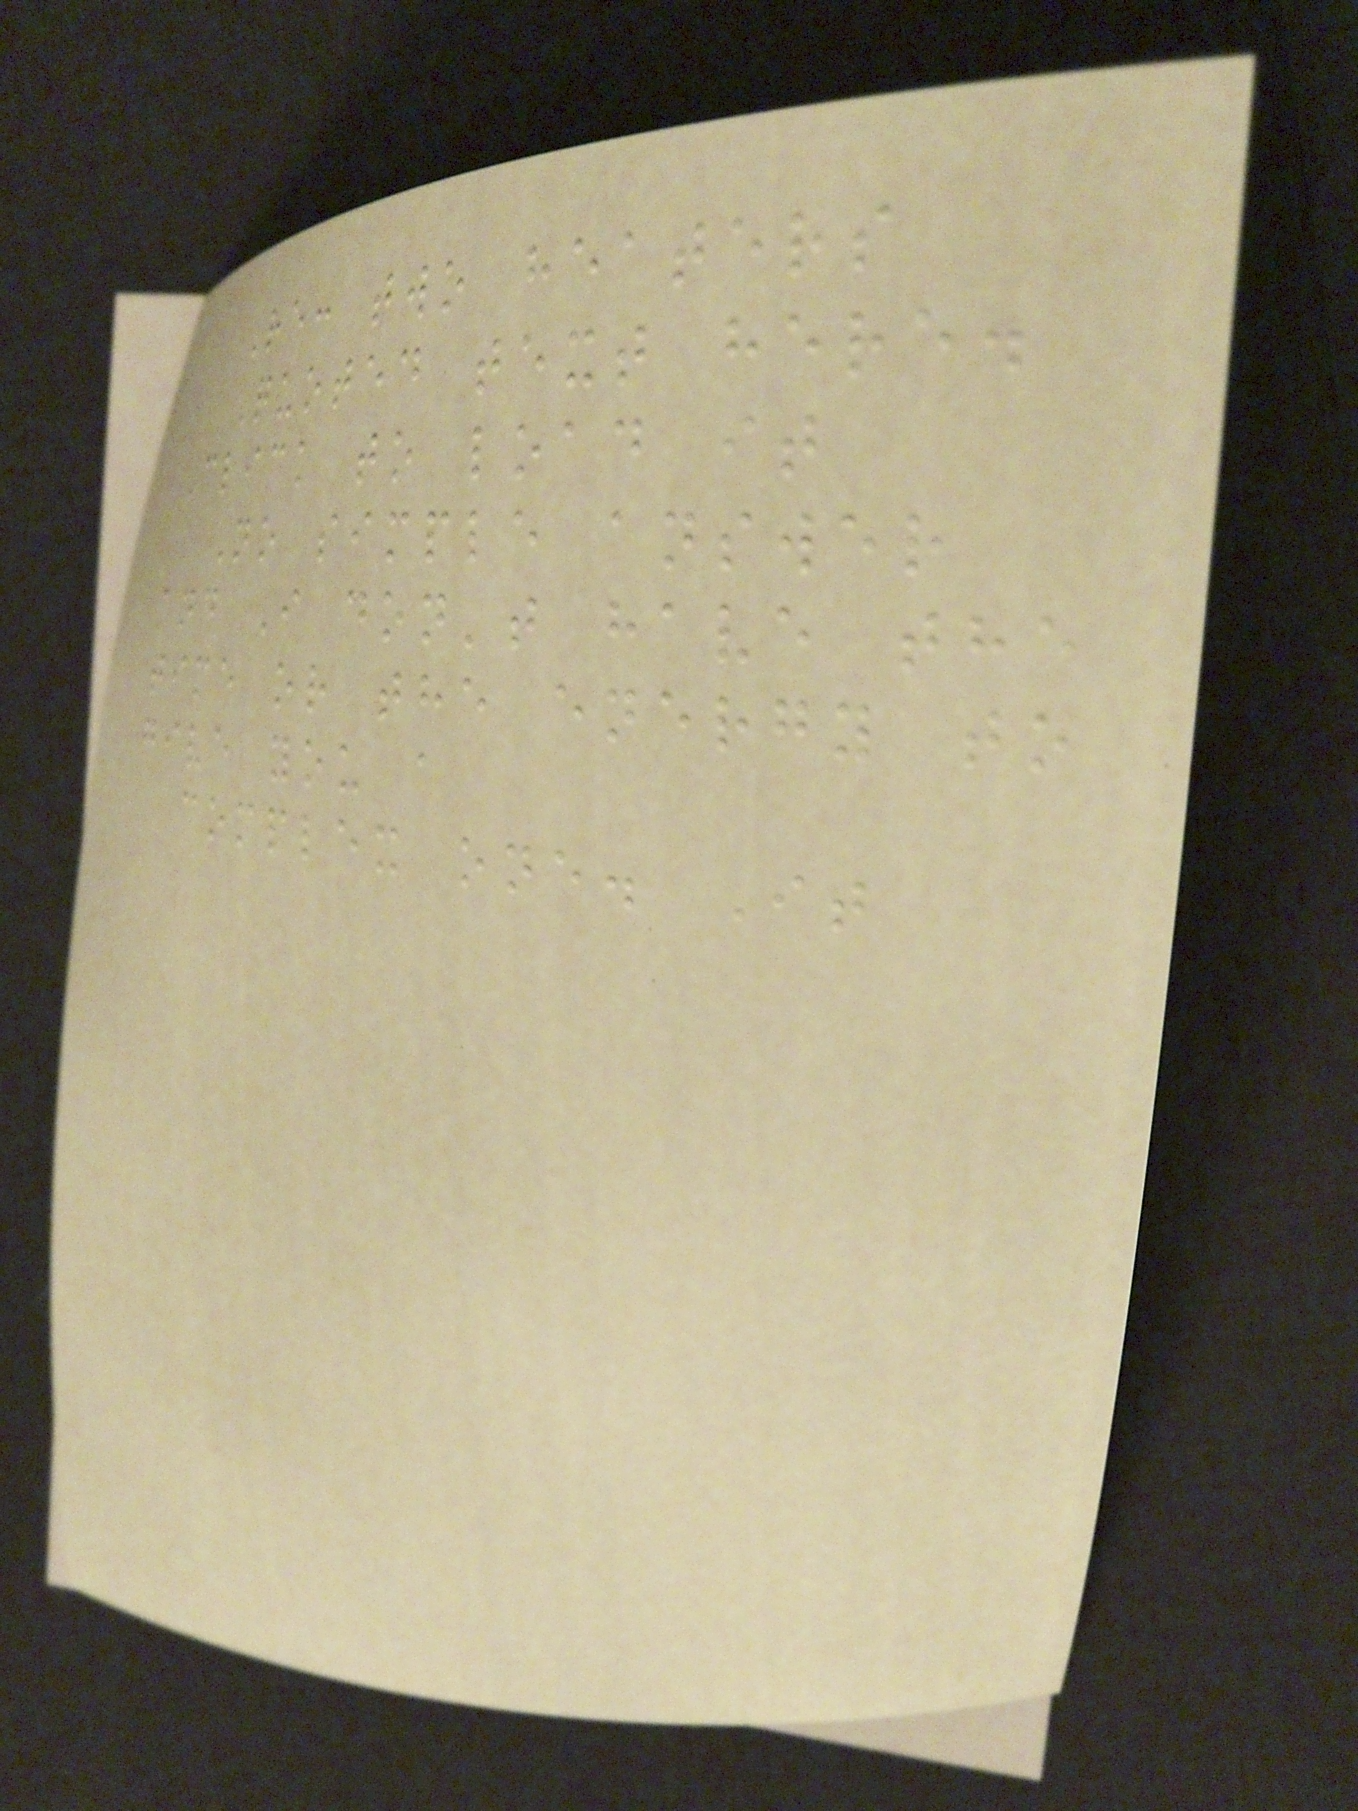Re: two heaters
Quoted text here.
Click to load it
No simple answer
and I don't have the
time or the energy to
give you a
complex one. It
